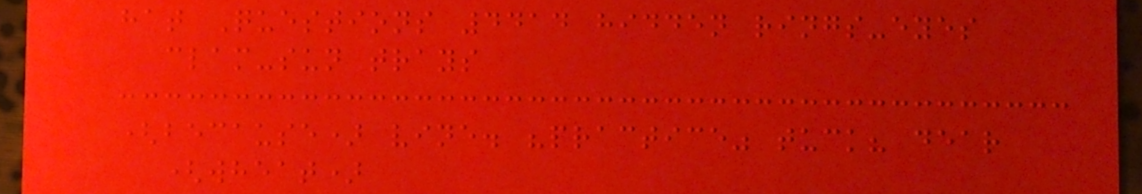hat Questions 4414 hidden rings-eyes
clam-sun trays
(because) vine. "practice" tuck? dear
(wheat)
